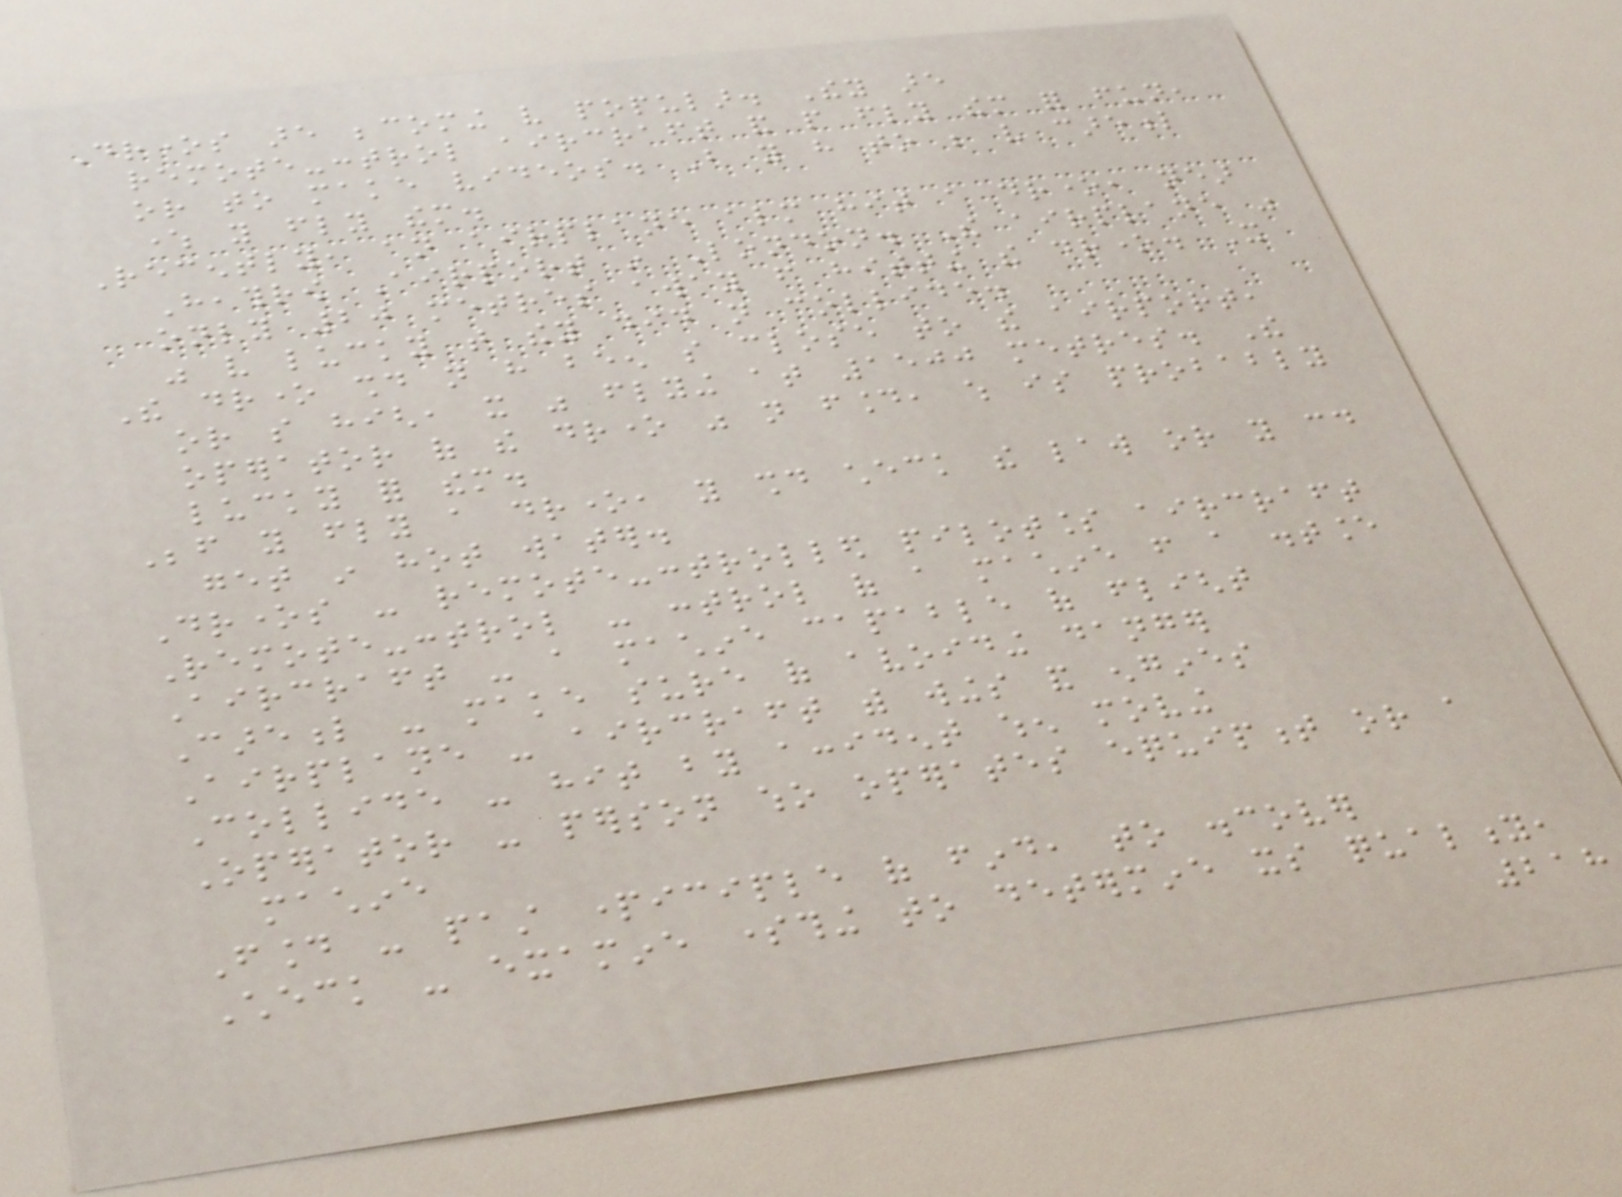Drones are becoming very popular. They are
remote-control aircraft and people fly them for fun,
or to make videos. But you have to be very careful
where you fly them.
Recently, an airplane almost hit a drone, near
Heathrow Airport in London. The airplane was
only 20 metres away from hitting the drone. It
was very lucky that they did not collide.
The drone should not have been so close to the airport,
or so high, it was flying at 1500 metres. The
operator of the drone was not found, which is probably
lucky for them.
Before you fly a drone, you should check the law or you could
get in hot water.
Drones - remote-controlled pilotless aircraft
Remote-control - control of a machine from a distance
Aircraft - a machine capable of flight
Careful - make sure of avoiding danger
Airplane - aircraft with wings and engines
Collide - hit by accident when moving
Operator - person who operates equipment or a
machine
Found - past participle of find, to discover
Check - examine something to determine its quality,
218
